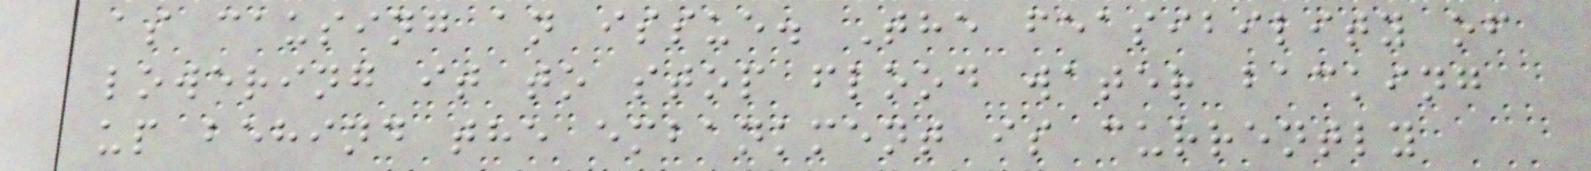as causing an issue. The feasibility of
lowering it to stop flood water backing
up behind the embankment is currently
